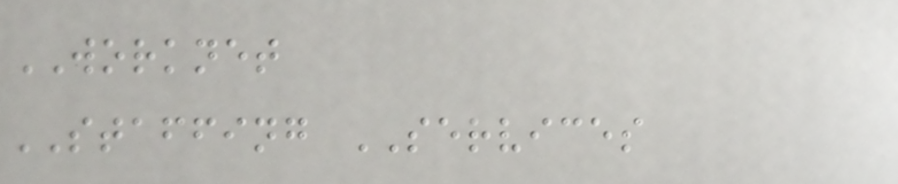WORKNET
STAFFING SERVICES
